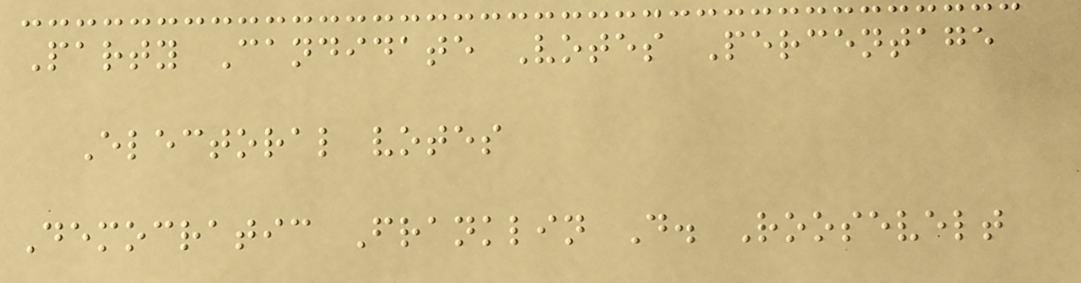Party Candidate Votes Percentage
Electoral votes
Democratic Franklin D. Roosevelt
